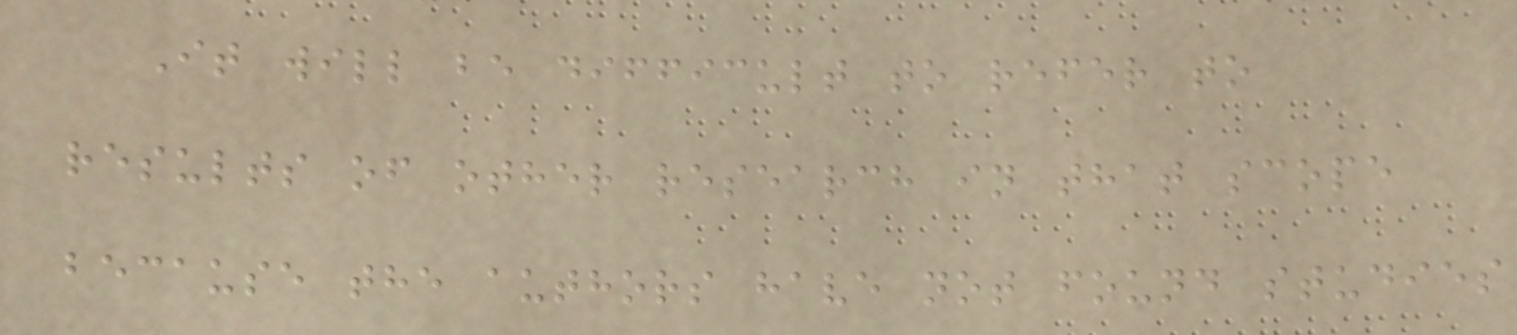It will be difficult to refer to
results of other research in that scope
because the authors have not found studies
